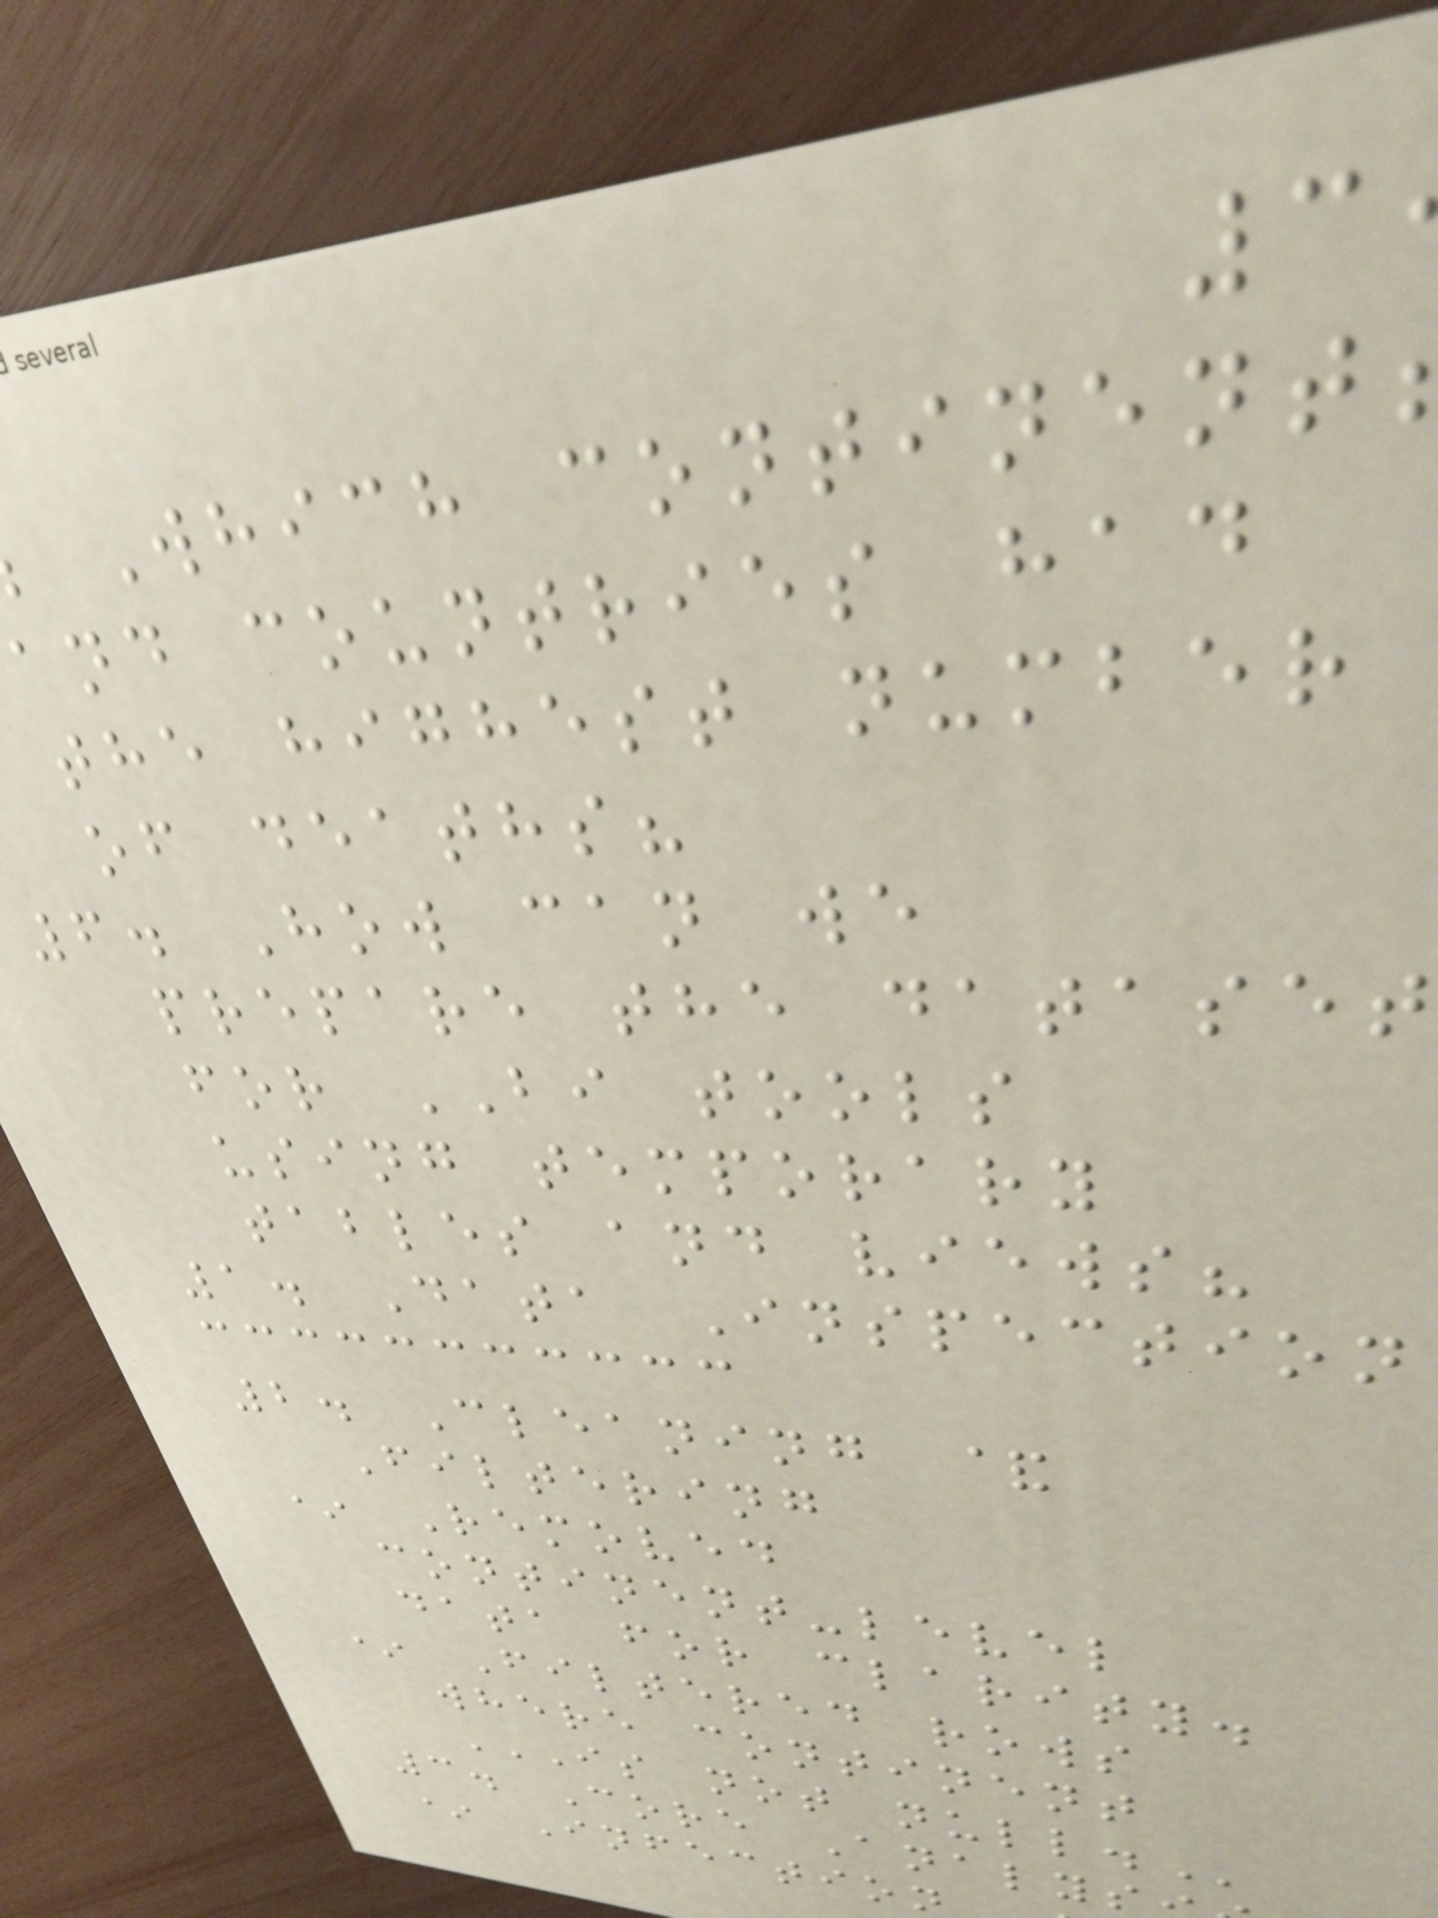Which continent
and countries had
the highest number
of deaths?
6. How can we
prepare the dataset
for BI tools
using temporary
tables and views?
1. Data Inspection
2. Cleaning &
Filtering
* Removed
continent-level
data for clarity.
* Filtered rows
where continent
IS NOT NULL.
3. Core Analys
* Infection
